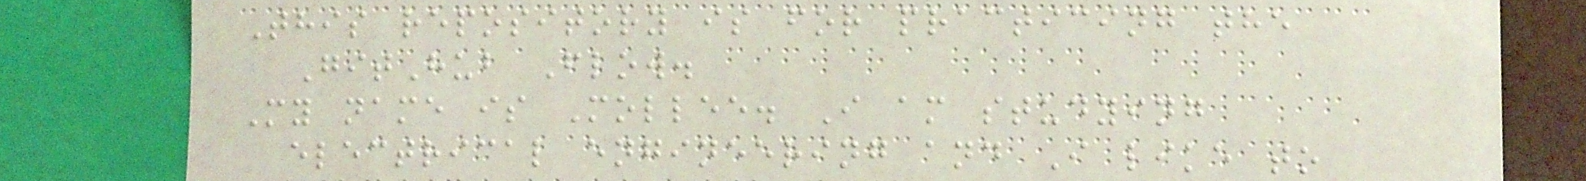This repository is for practicing the
GitHub Flow.
My name is Mollee. I am studying
electrical engineering and I like to
